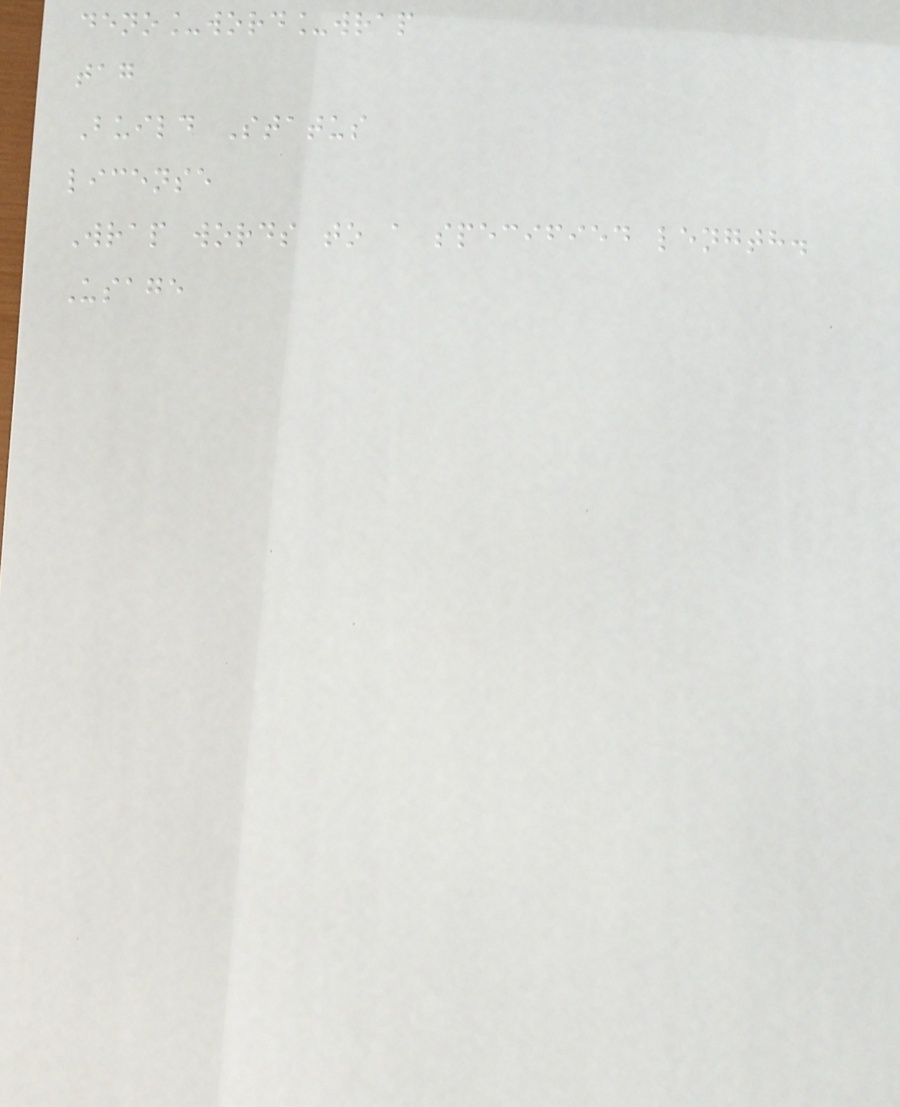deno_word_wrap
tag
Build Status
license
Wrap words to a specified length.
Usage
